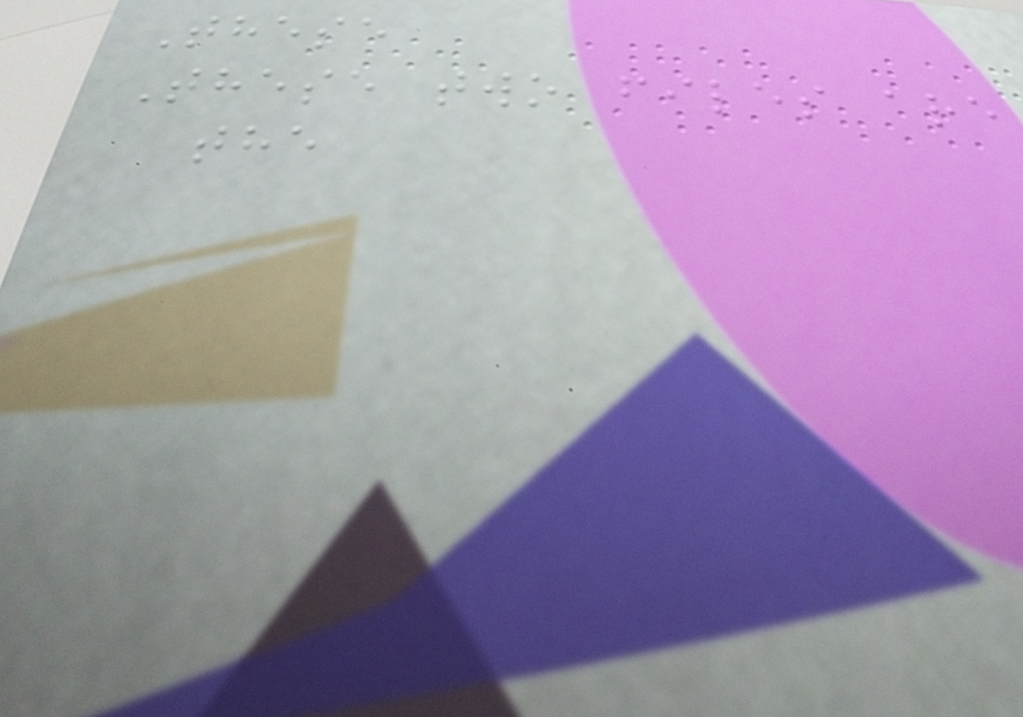These
These two files are
the
